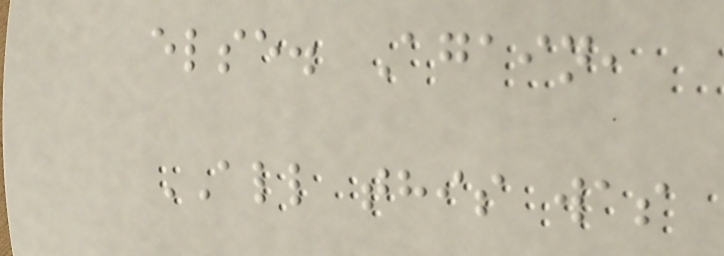else. Again,
ALL this was
